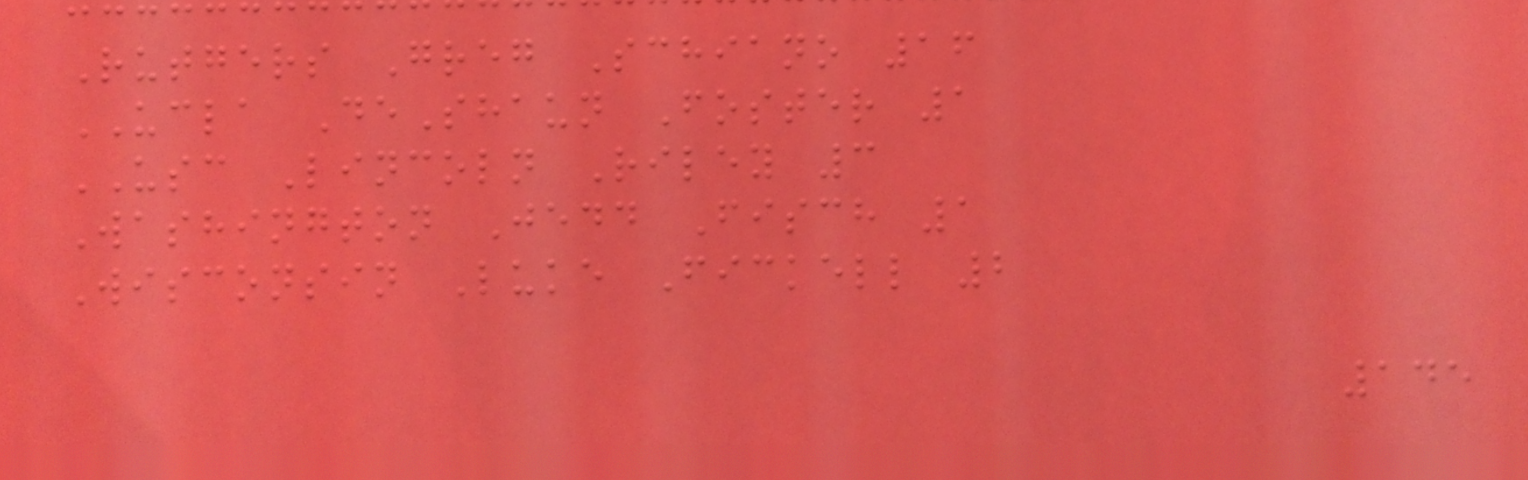Rutgers Greg Schiano 16
UCLA DeShaun Foster 1
USC Lincoln Riley 3
Washington Jedd Fisch 1
Wisconsin Luke Fickell 2
145
